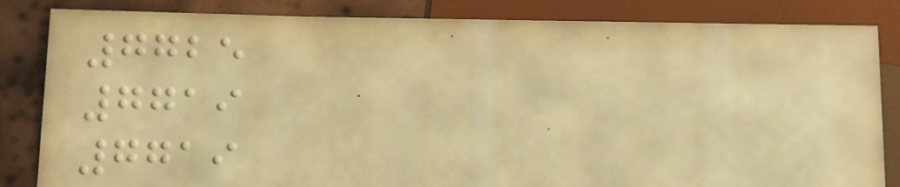7725
7719
7719
